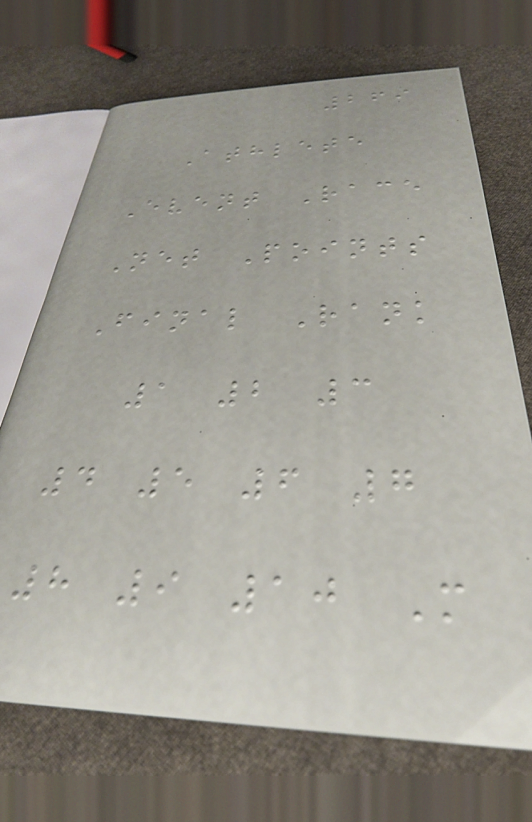269
Athlete
Event Race
Net Points
Final Rank
1 2 3
4 5 6 7
8 9 10 M
